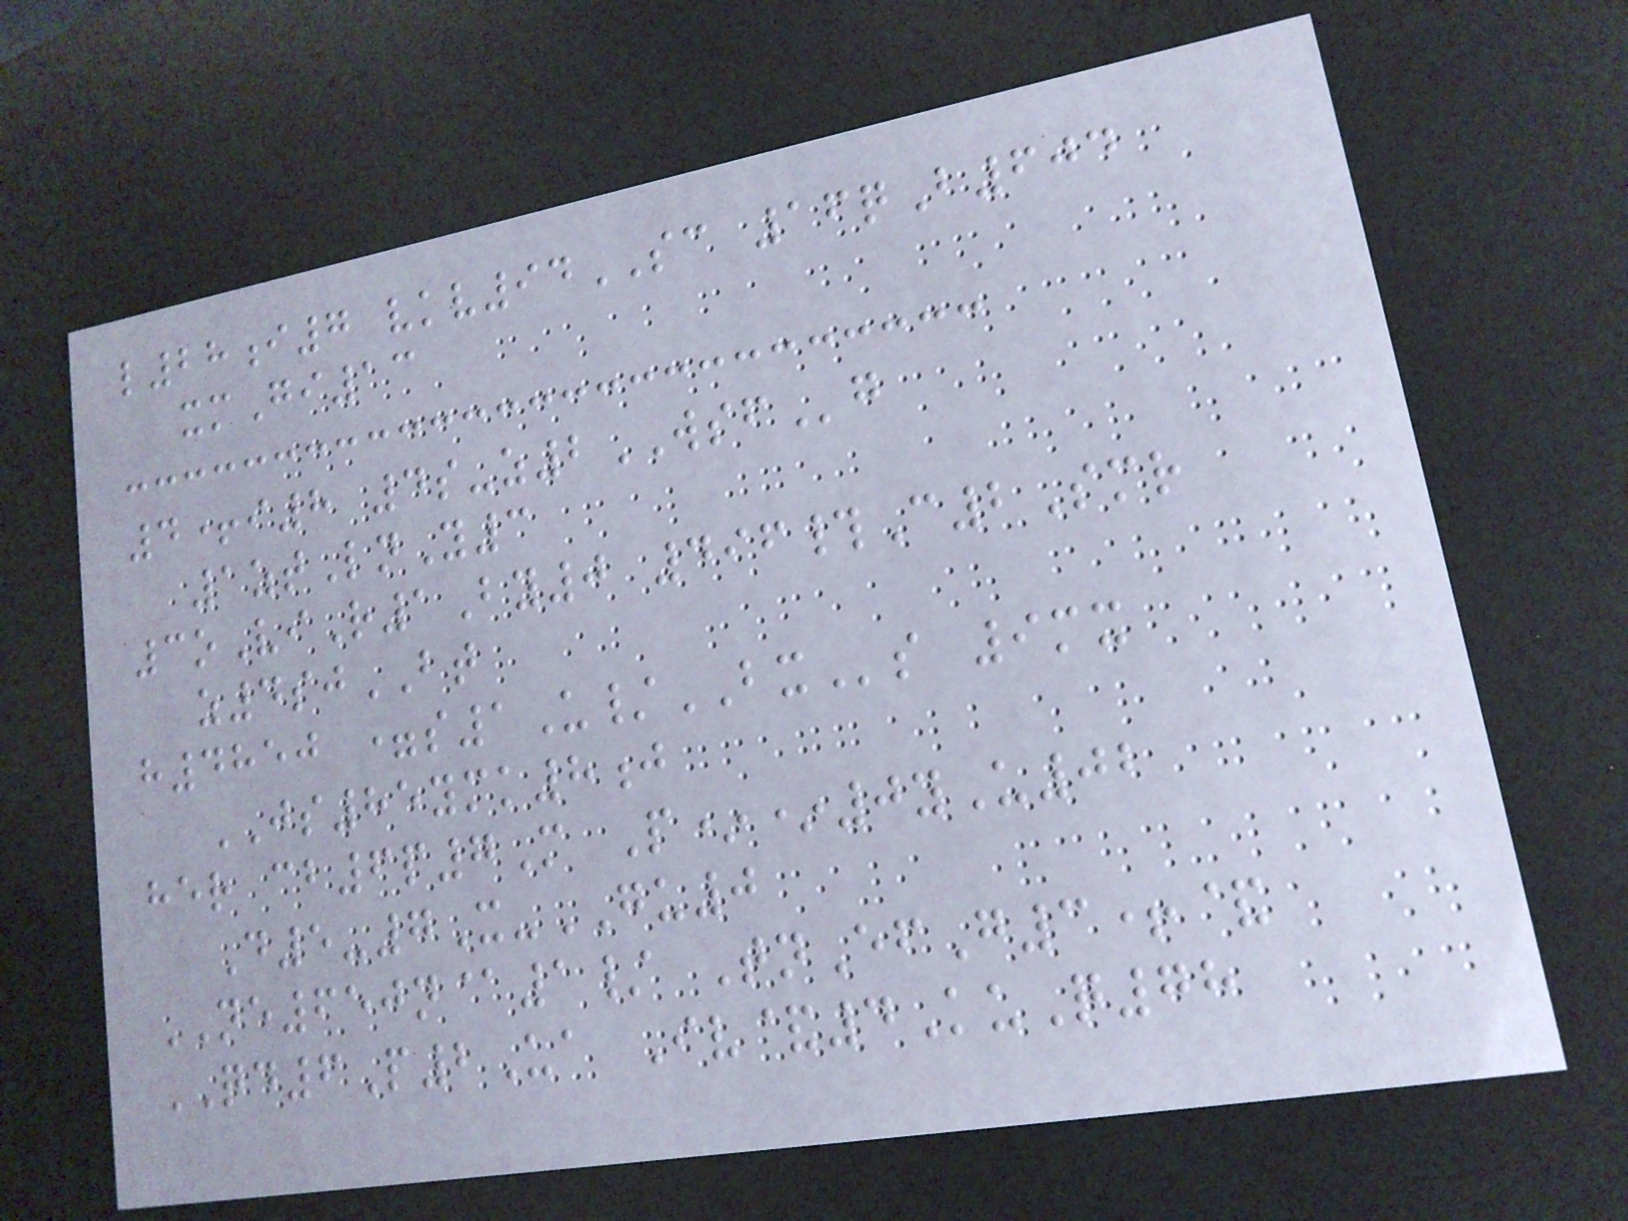l28i7 vkv94SC 16qB604
xmGi13
4+i8 4s-z2WSFg
1ztLnY3
3oViR1By0 496#C2Smr
z4sjBT
h4850 =s1U/BXs 9mx
JS85ymk8j
her cb6p7M P**0yU02
D5-7X-GU0
NE650n@1/ TnEfG3+&
QD6P2Ua Iv&4KuQ78
